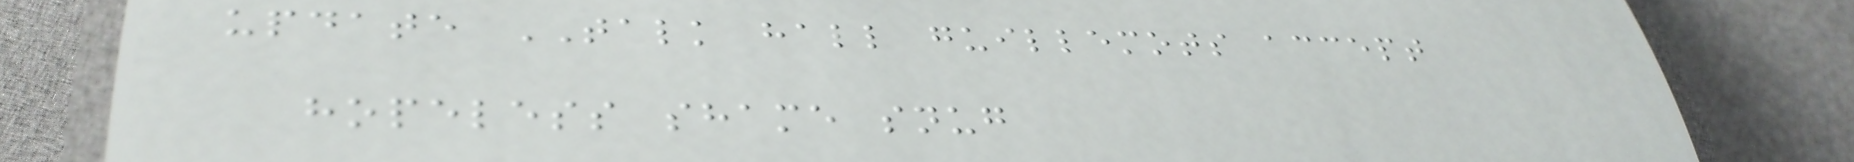update TALK hall guillemots accept
hopeless shame snug
